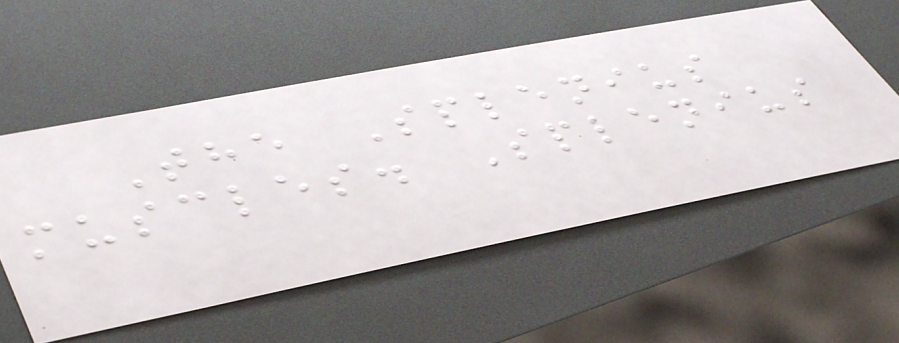The Splenius
muscles. Splenius
